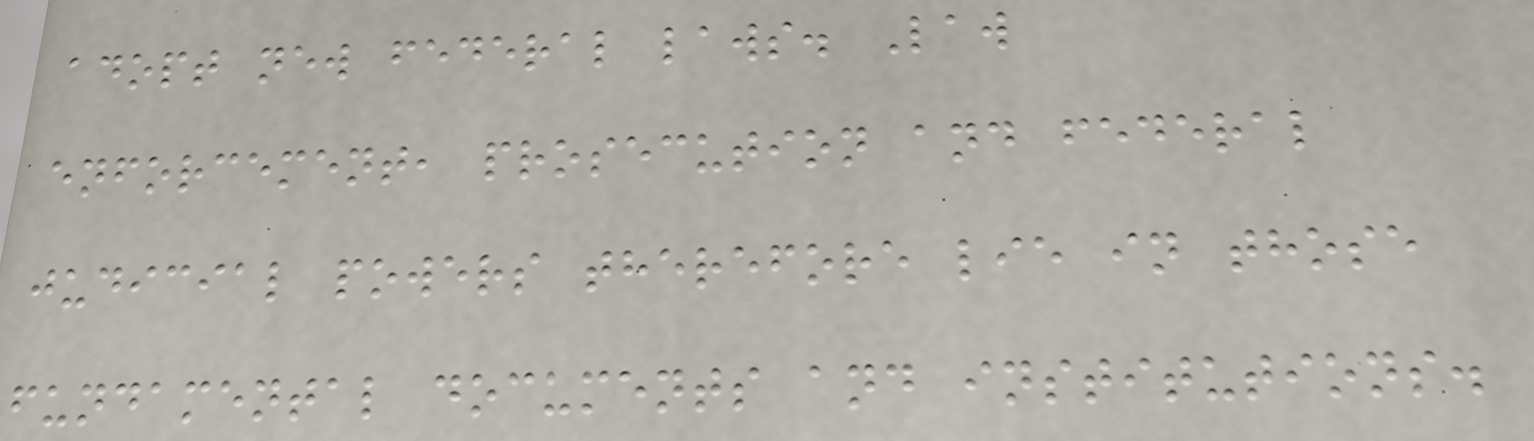adopt new federal laws. Law
enforcement, prosecution and federal
judicial powers therefore lie in those
fundamental documents and institutions.
